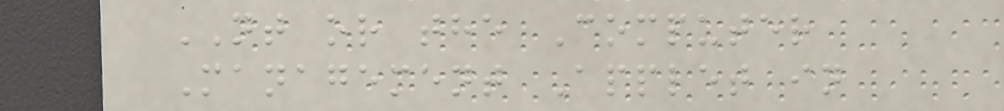NT or the Computer
Management Applet in
